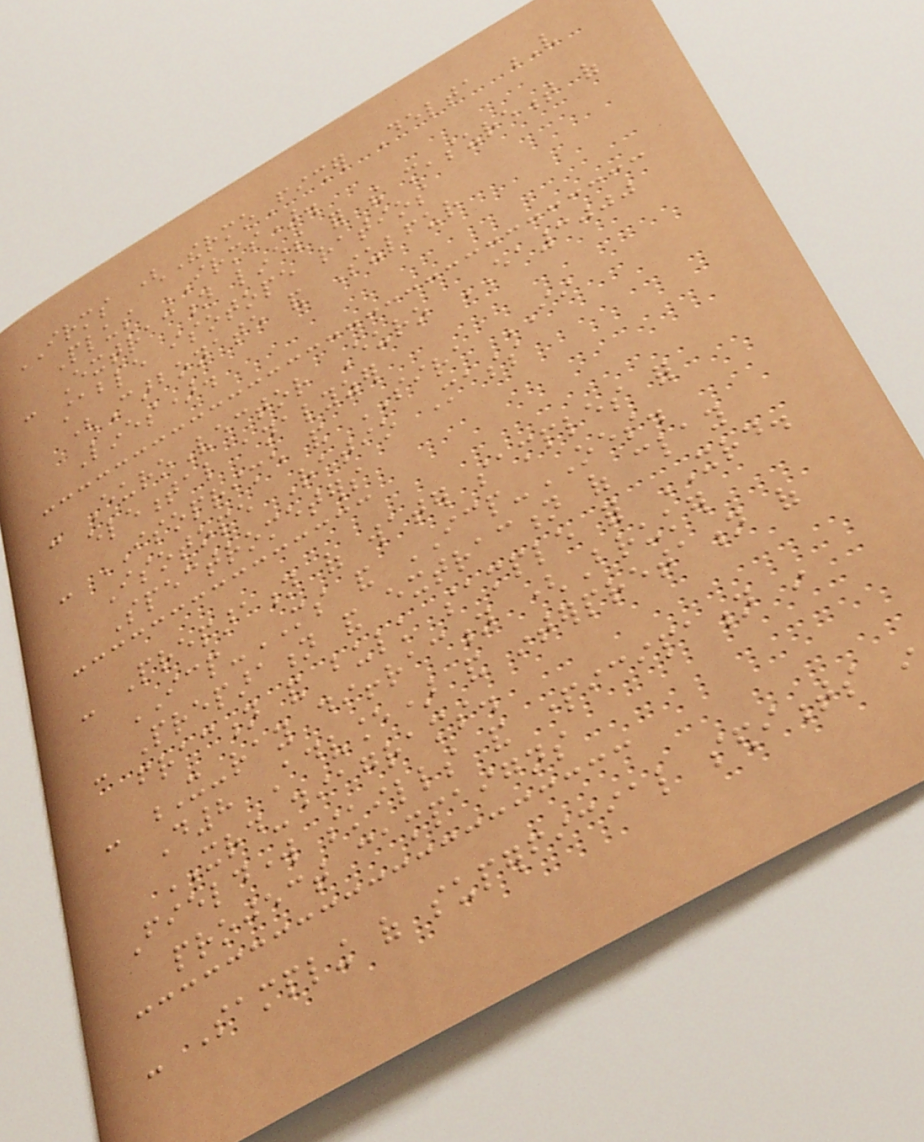IRMS (ThermoFisher Delta V
Plus IRMS).
- Extraction lines for the measurement of
stable isotope ratios
(Carbonate and Sulfur
Lines).
- EuroVector Euro EA3000
elemental analyzer
- ISOPRIME and SIRA II
Isotope Ratio Mass
Spectrometers
- Preparation of water samples for
ICP-MS and ICP-OES.
- Preparation and extraction of clay
fraction and bulk sample for XRD.
- X-ray diffraction (Bruker
D8 Advance) and interpretation of
XRD-diagrams.
Fieldwork skills and participation in
project campaigns
- Sampling of superficial sediments in
